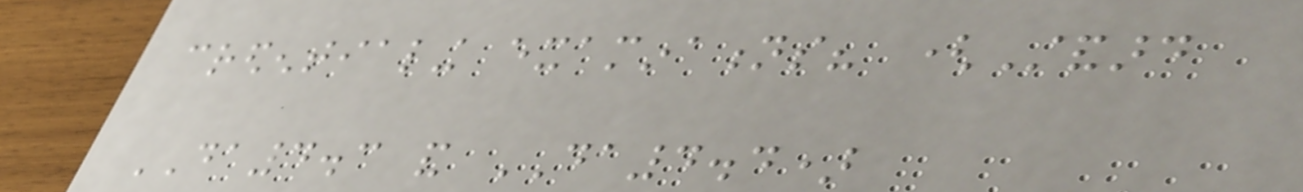credentialing examinations? (Standard
DA4.3 and DA4.4)
